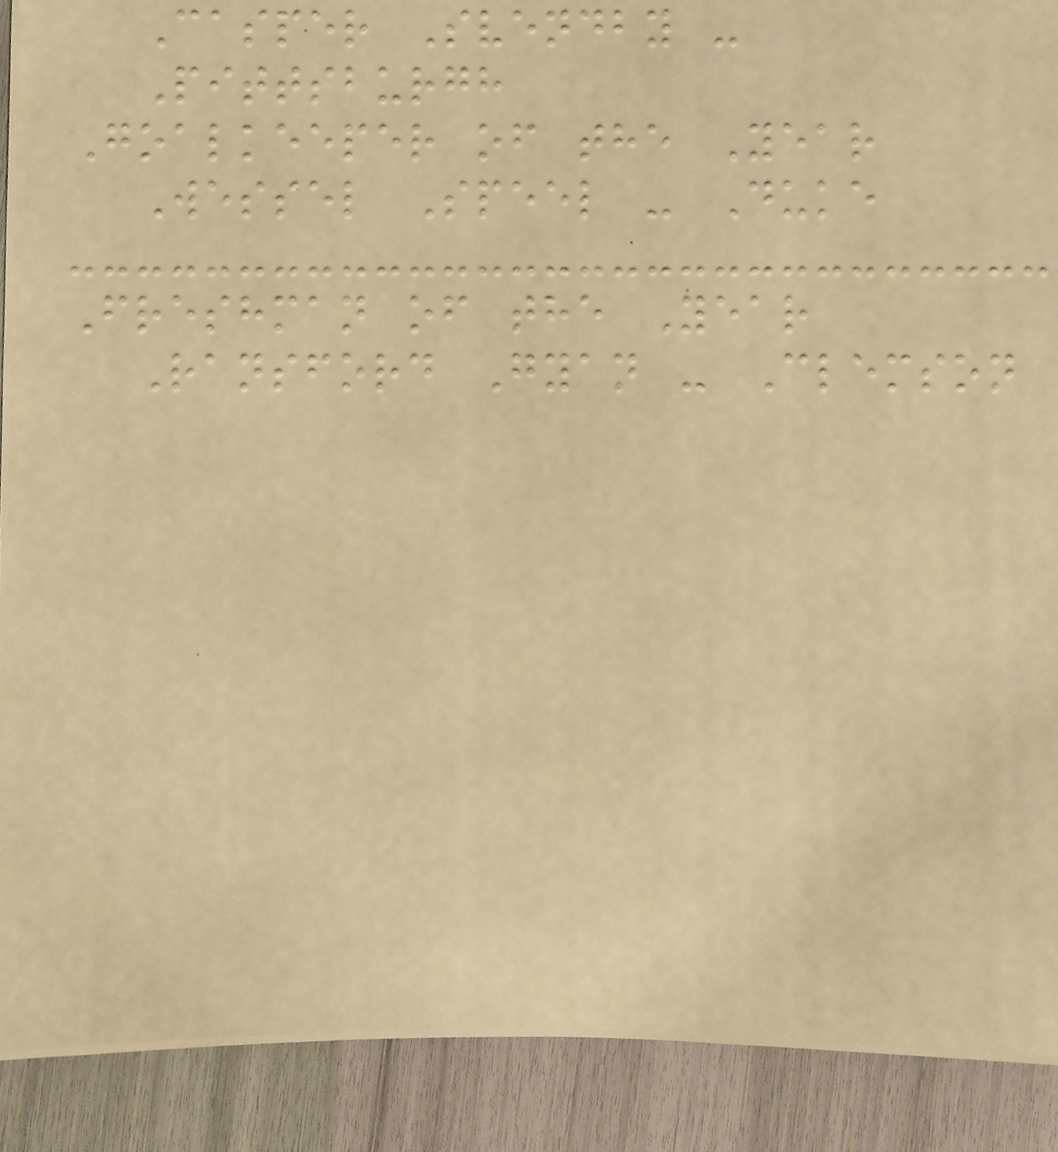Casper Svendby -
Pittsburgh
Goalkeeper of the Year
Wessel Speel - Duke
Freshman of the Year
Ransford Gyan - Clemson
